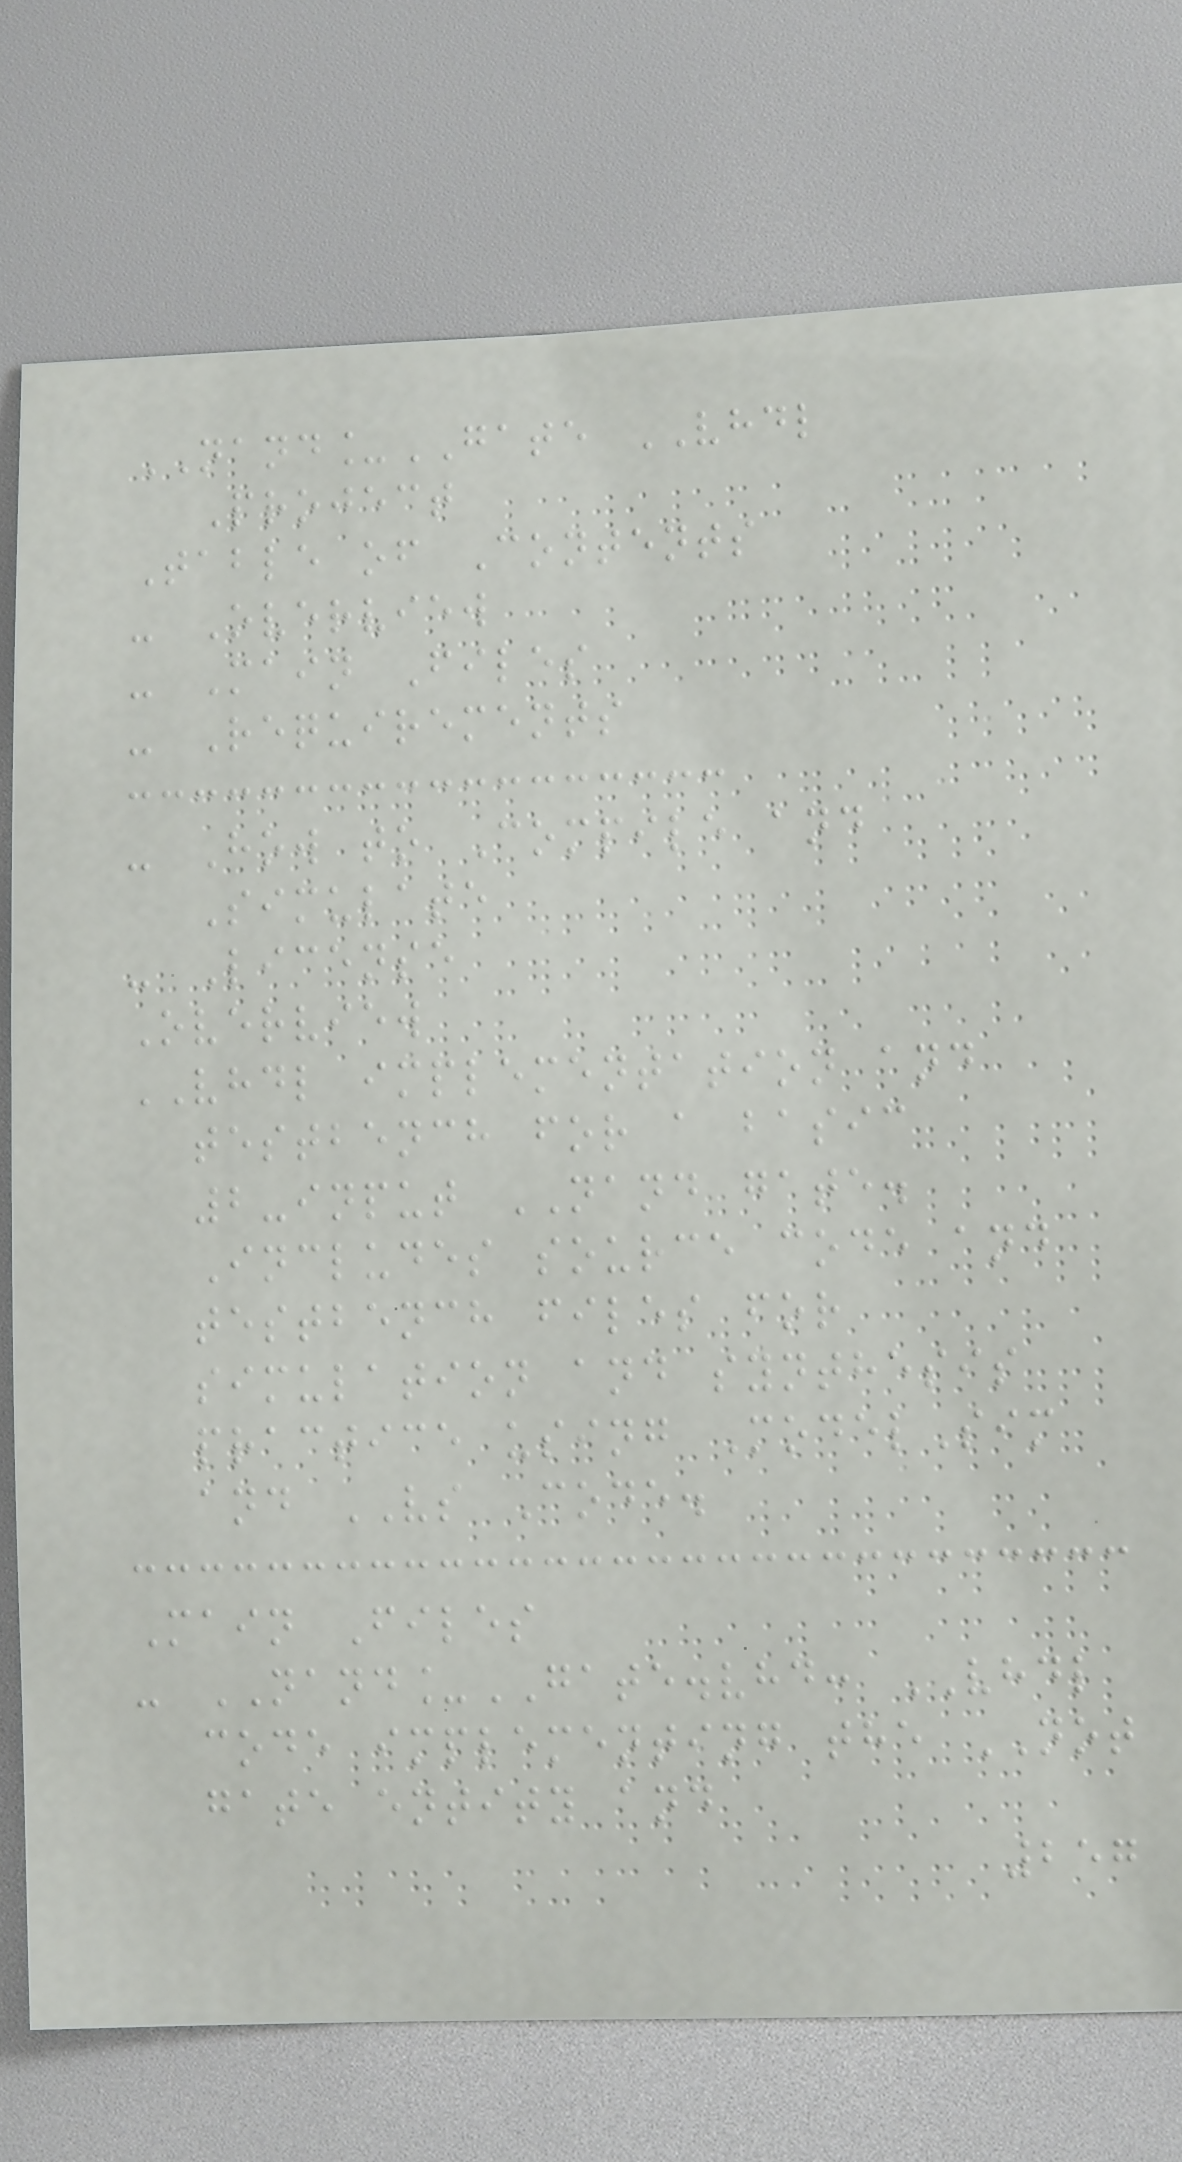NAND_GATE VHDL
Project
Table of Contents
- Overview
- Main Files
- Requirements
- How to Compile and
Simulate
- License
Overview
VHDL implementation and
testbench for a basic
2-input NAND gate.
Includes source code and
testbench files for
simulation and synthesis
practice using ModelSim
and VS Code.
Main Files
- NAND_GATE.vhd: VHDL
code implementing the NOT
gate entity and
257
